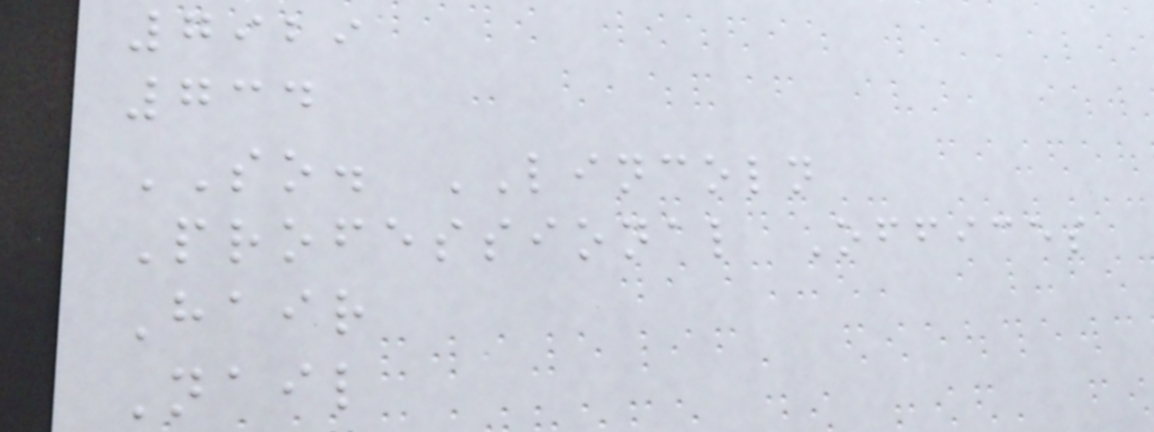7929
734
SO. LINCOLN
Professional Offices
Hair
Nail
